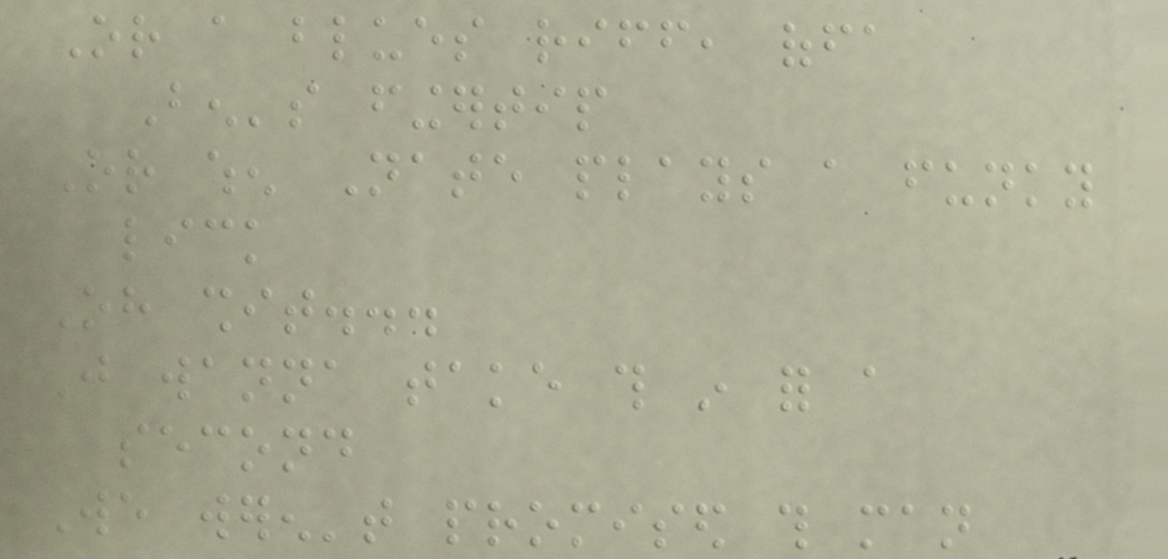Or a blues riff, offa
Ben's fingertip
Or when Nate plays a funky
lick
Oh shit...
Just wanna take this in for a
second
We weren't promised this man
